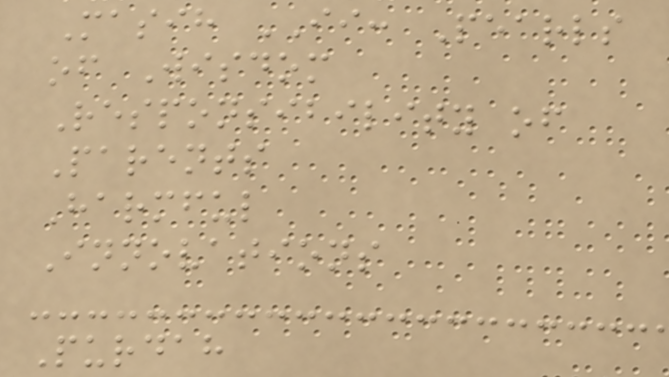Masih II: Pearls
of Wisdom
Responsibility of
Parents
Harmful
Innovations
Purdah
